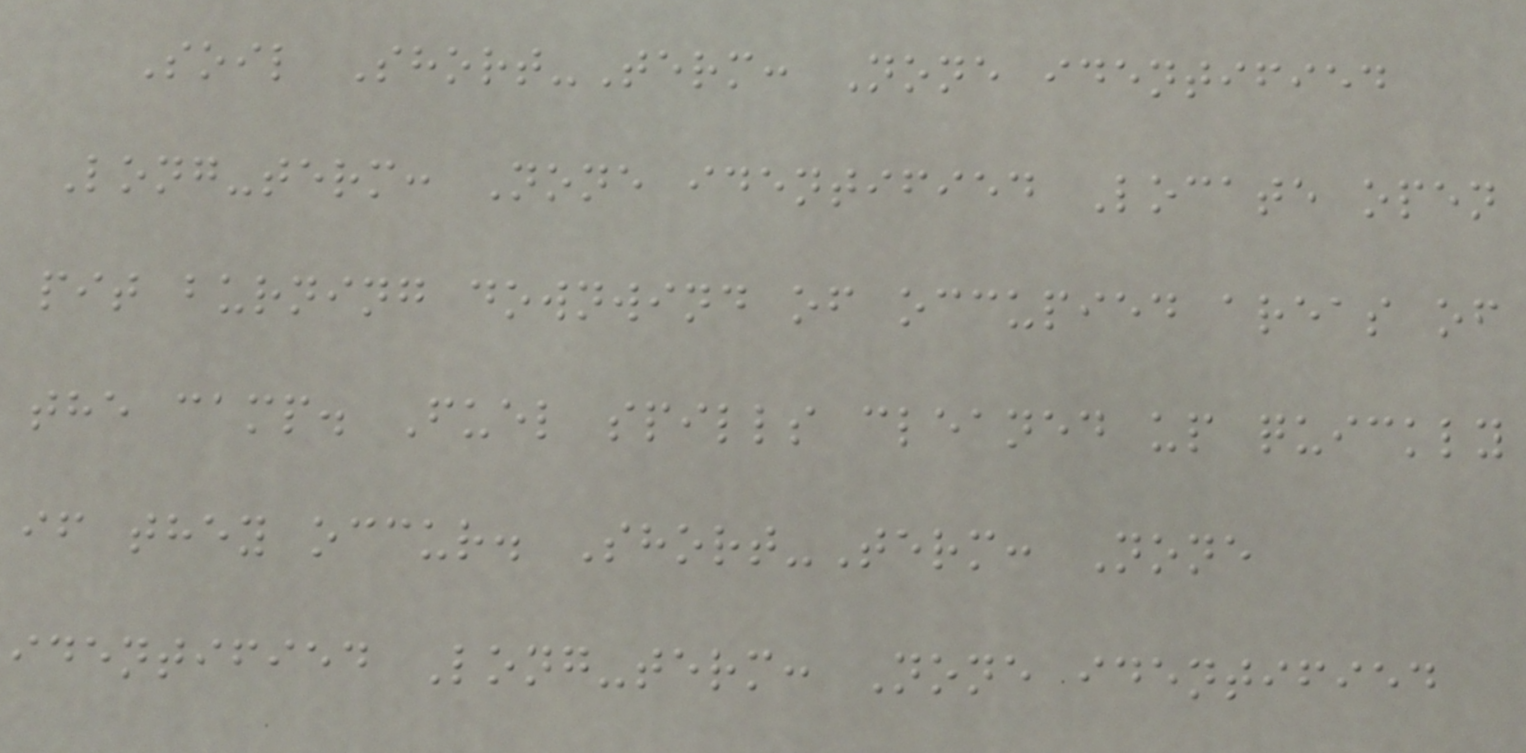Soil Short-Term: None identified
Long-term: None identified Locate open
pit burning downwind of occupied areas of
the camp. Fuel spills cleaned up quickly
if they occur. Short-Term: None
identified Long-term: None identified
